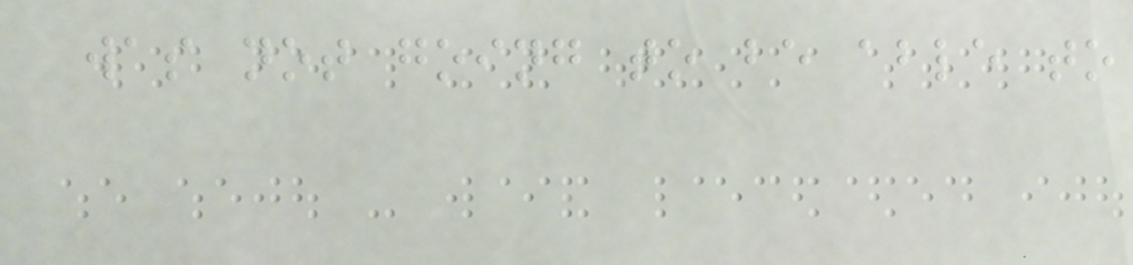was not going to be able to
